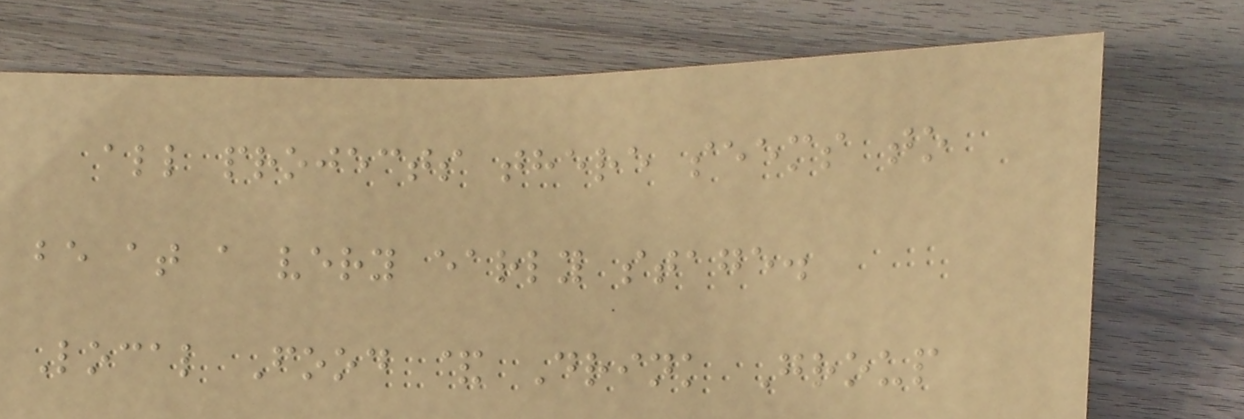all projects there seems to
be at a very early stage.
Local Food & Drink Group
